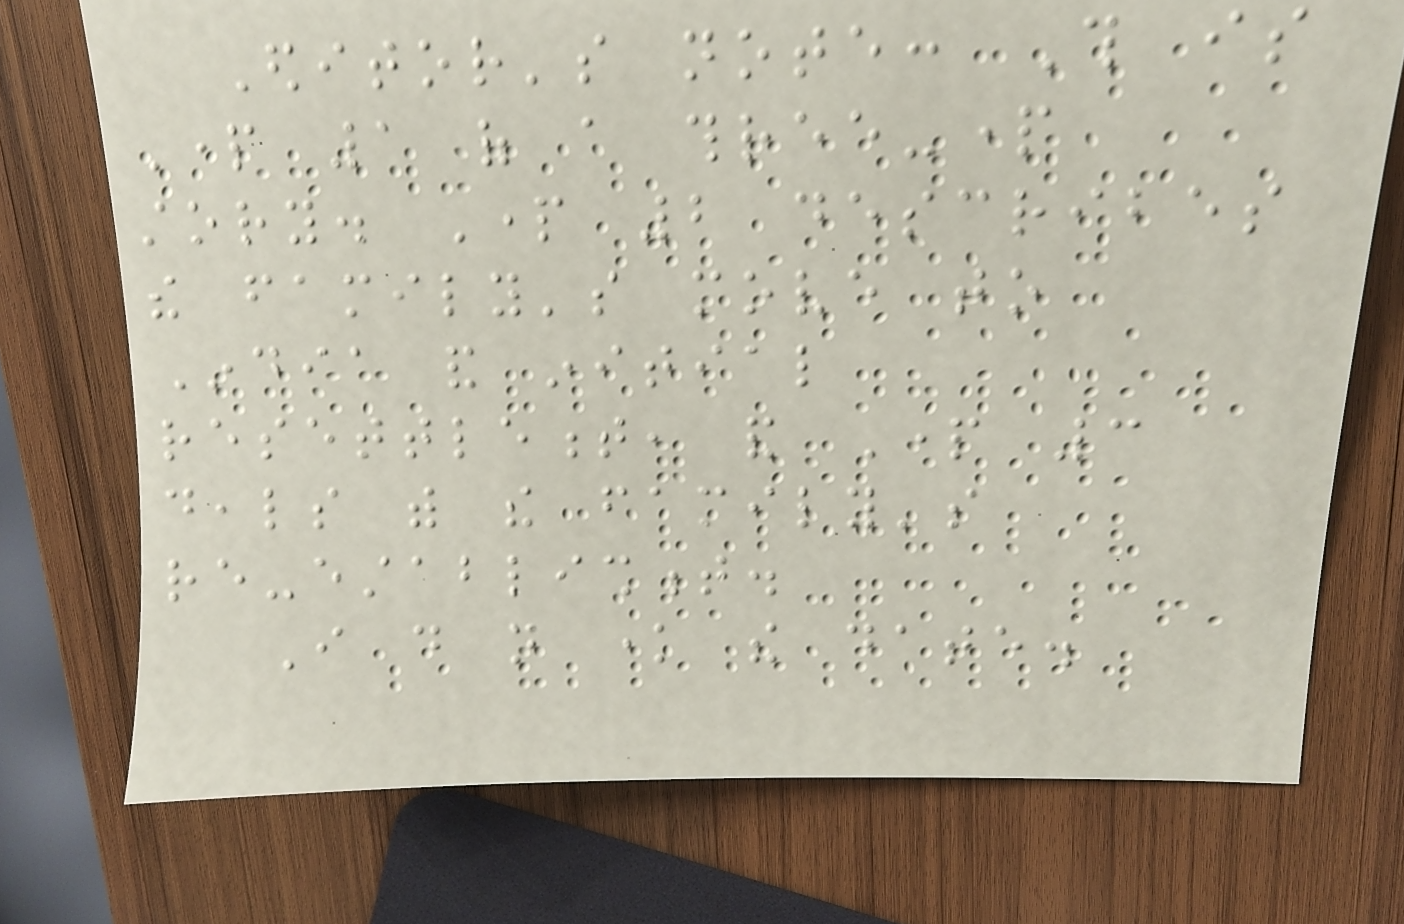Editor's note: This is
Part 1 of a three-part
story. Part 2 describes
the family's move to
India and initial
resettlement, and Part 3
deals with the family's
re-establishment.
I do not know the date.
